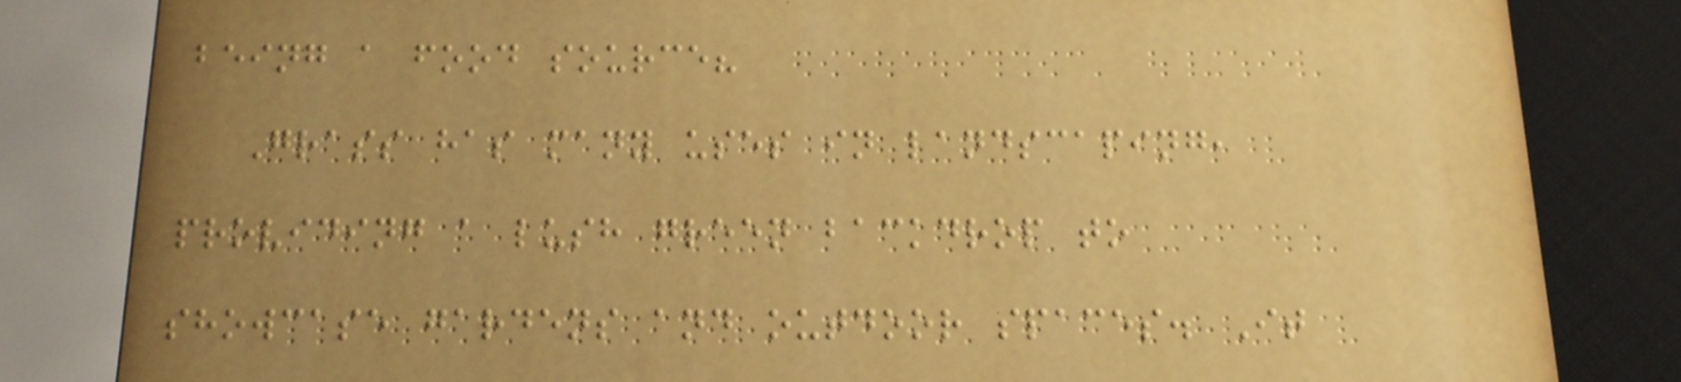being a food source?
Grass has many uses in landscaping,
providing a lush green backdrop to
showcase gardens and outdoor spaces. It
